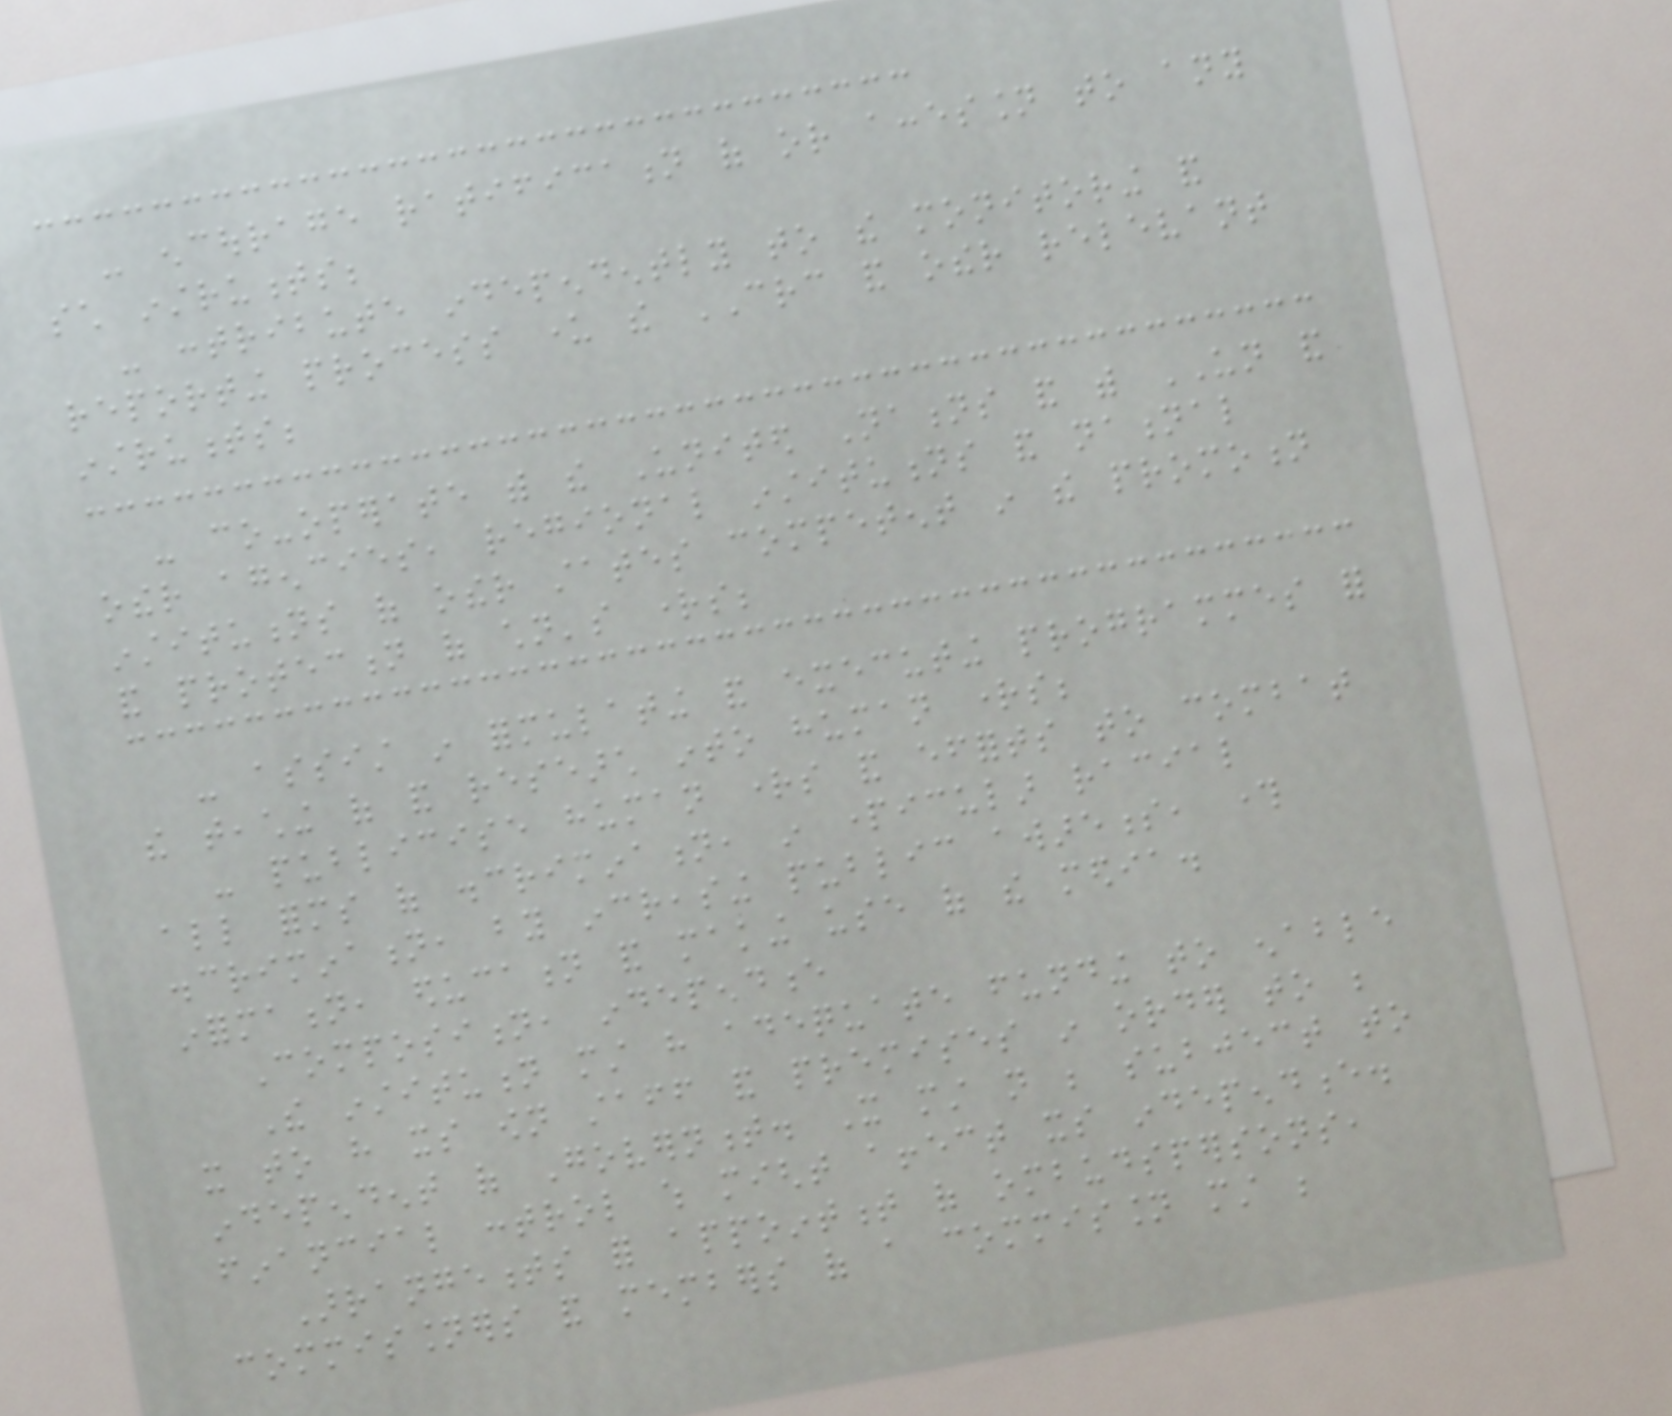- encourage ratification of or accession to any
such instruments;
- contribute independently to the monitoring and
reporting process under the CRC and other relevant
instruments;
- co-operate with the United Nations and with UN and
other agencies, regional institutions and national
institutions of other states competent in the promotion
and protection of children's rights;
- assist in formulating and executing programmes for
the teaching of and research into human rights;
- publicise human rights and efforts to combat
all forms of discrimination, in particular racial
discrimination, by increasing public awareness, through
information, education and making use of the media.
Composition, independence
The institution must have adequate funding to enable
it to have its own staff and premises in order to be
independent of Government. It must not be subject to
financial control which might affect its independence.
Arrangements for appointment of ombudspersons,
commissioners and members of a commission must be
